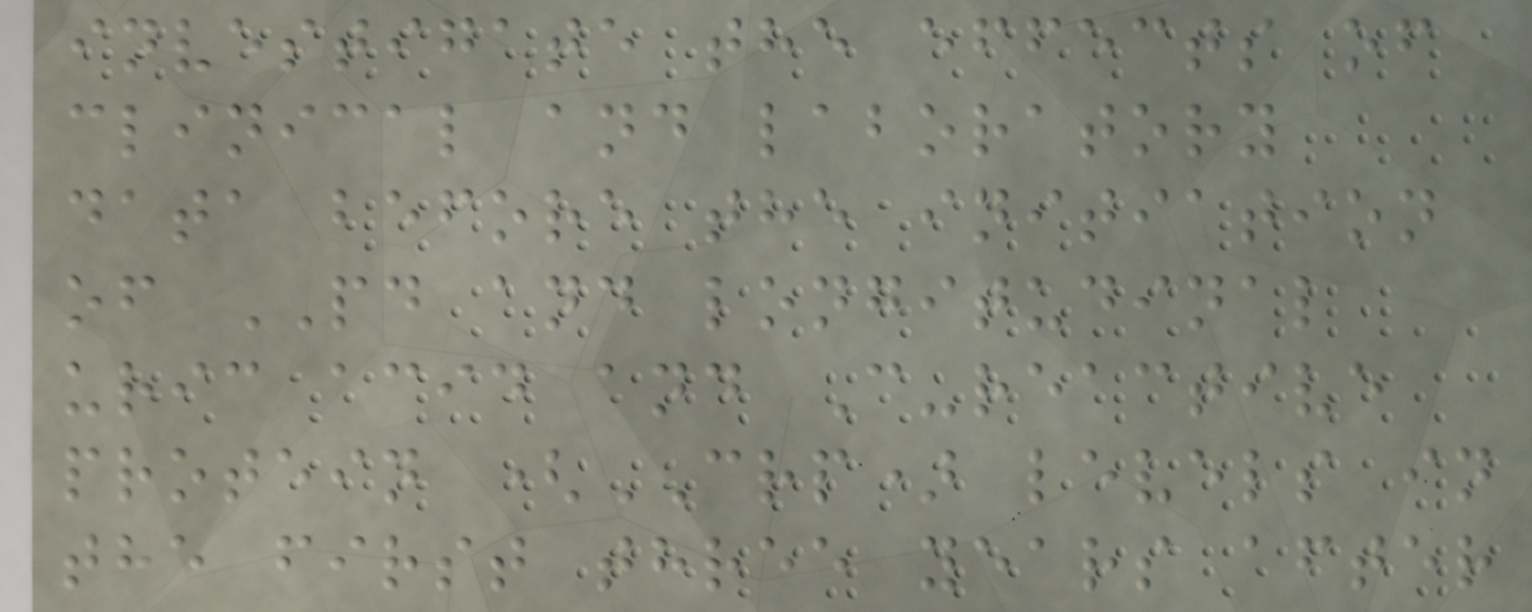investigate the effects of
clinical and laboratory
data before the initiation
of PD and longitudinal
uric acid and C-reactive
protein (CRP) levels in
the first three years after
